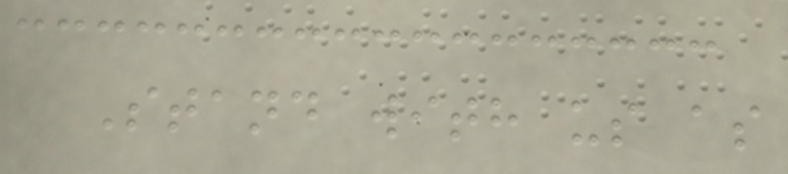Stand with us as
